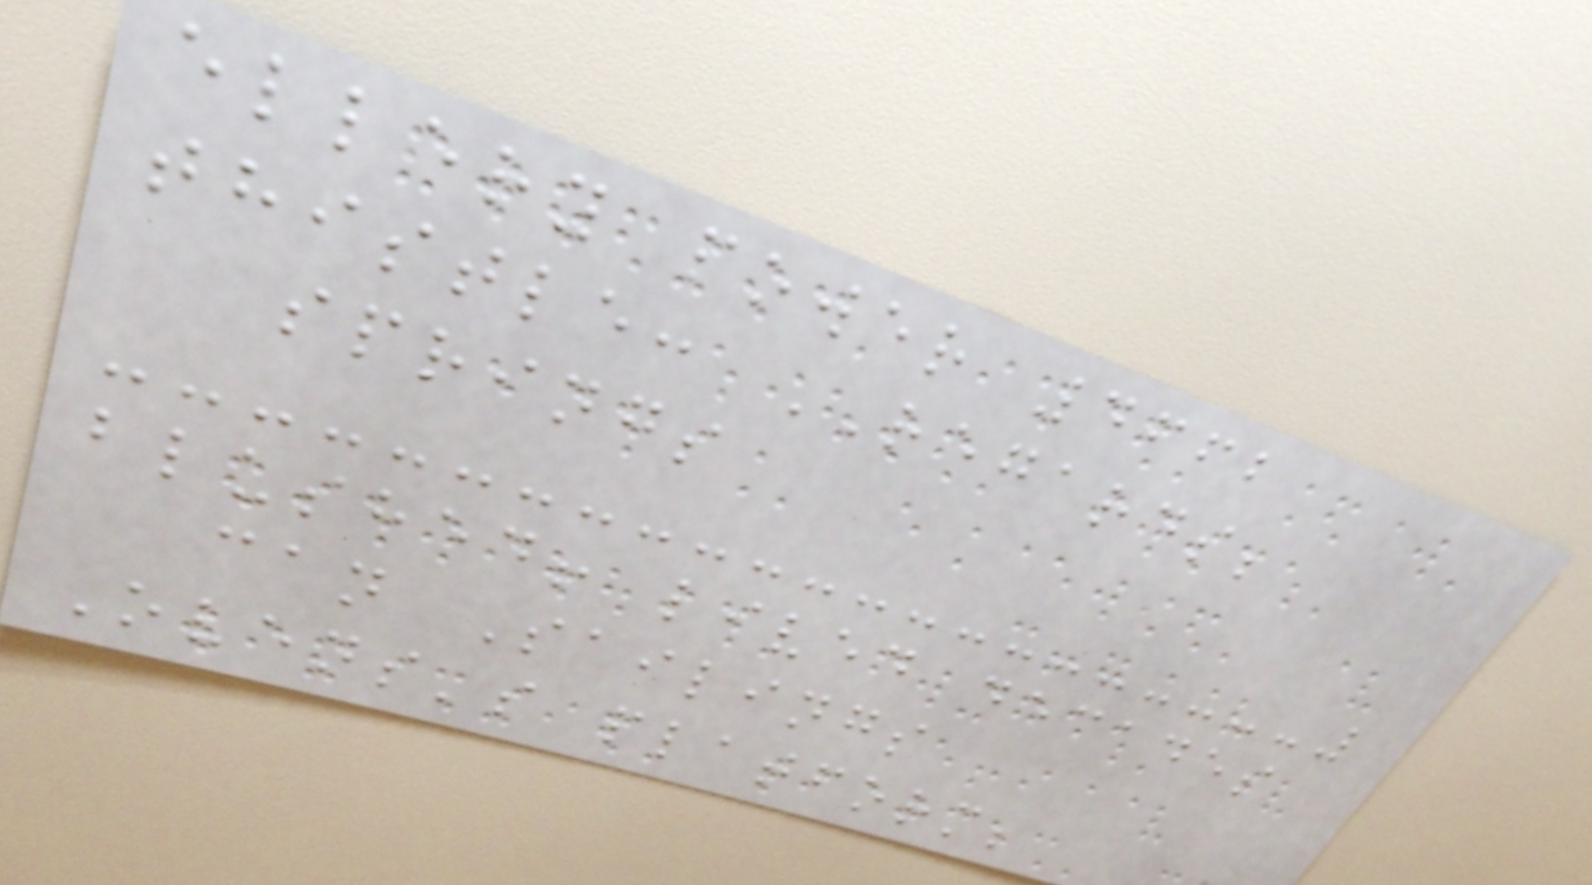ellery power 4662
thistle: REGARDS;
springs
blushed! lived decades
can Sailings
Ovens's platform;
